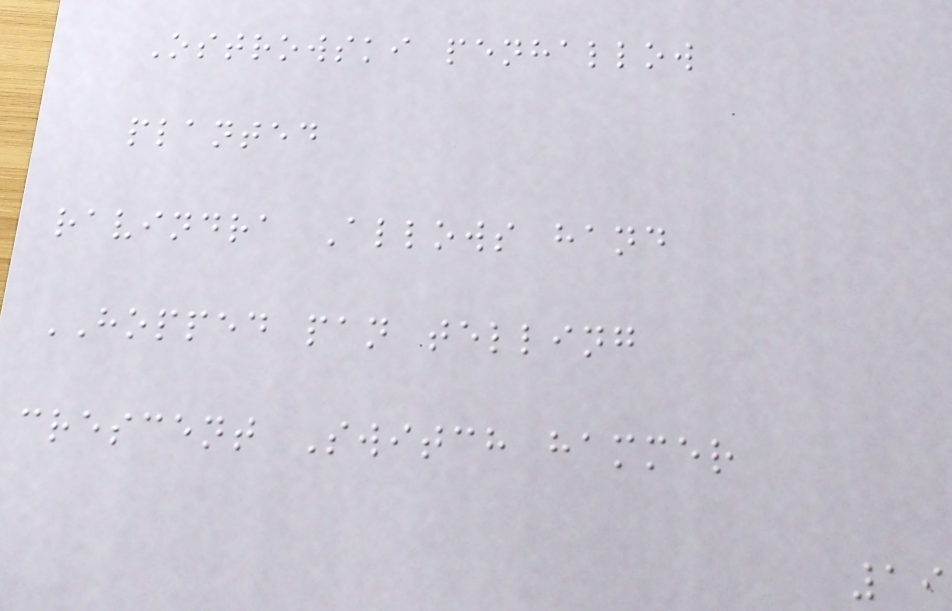Ostrowski penhallow
planted
ravindra Allows hand
HOPPED pan telling
crescent Switch hammer
19
